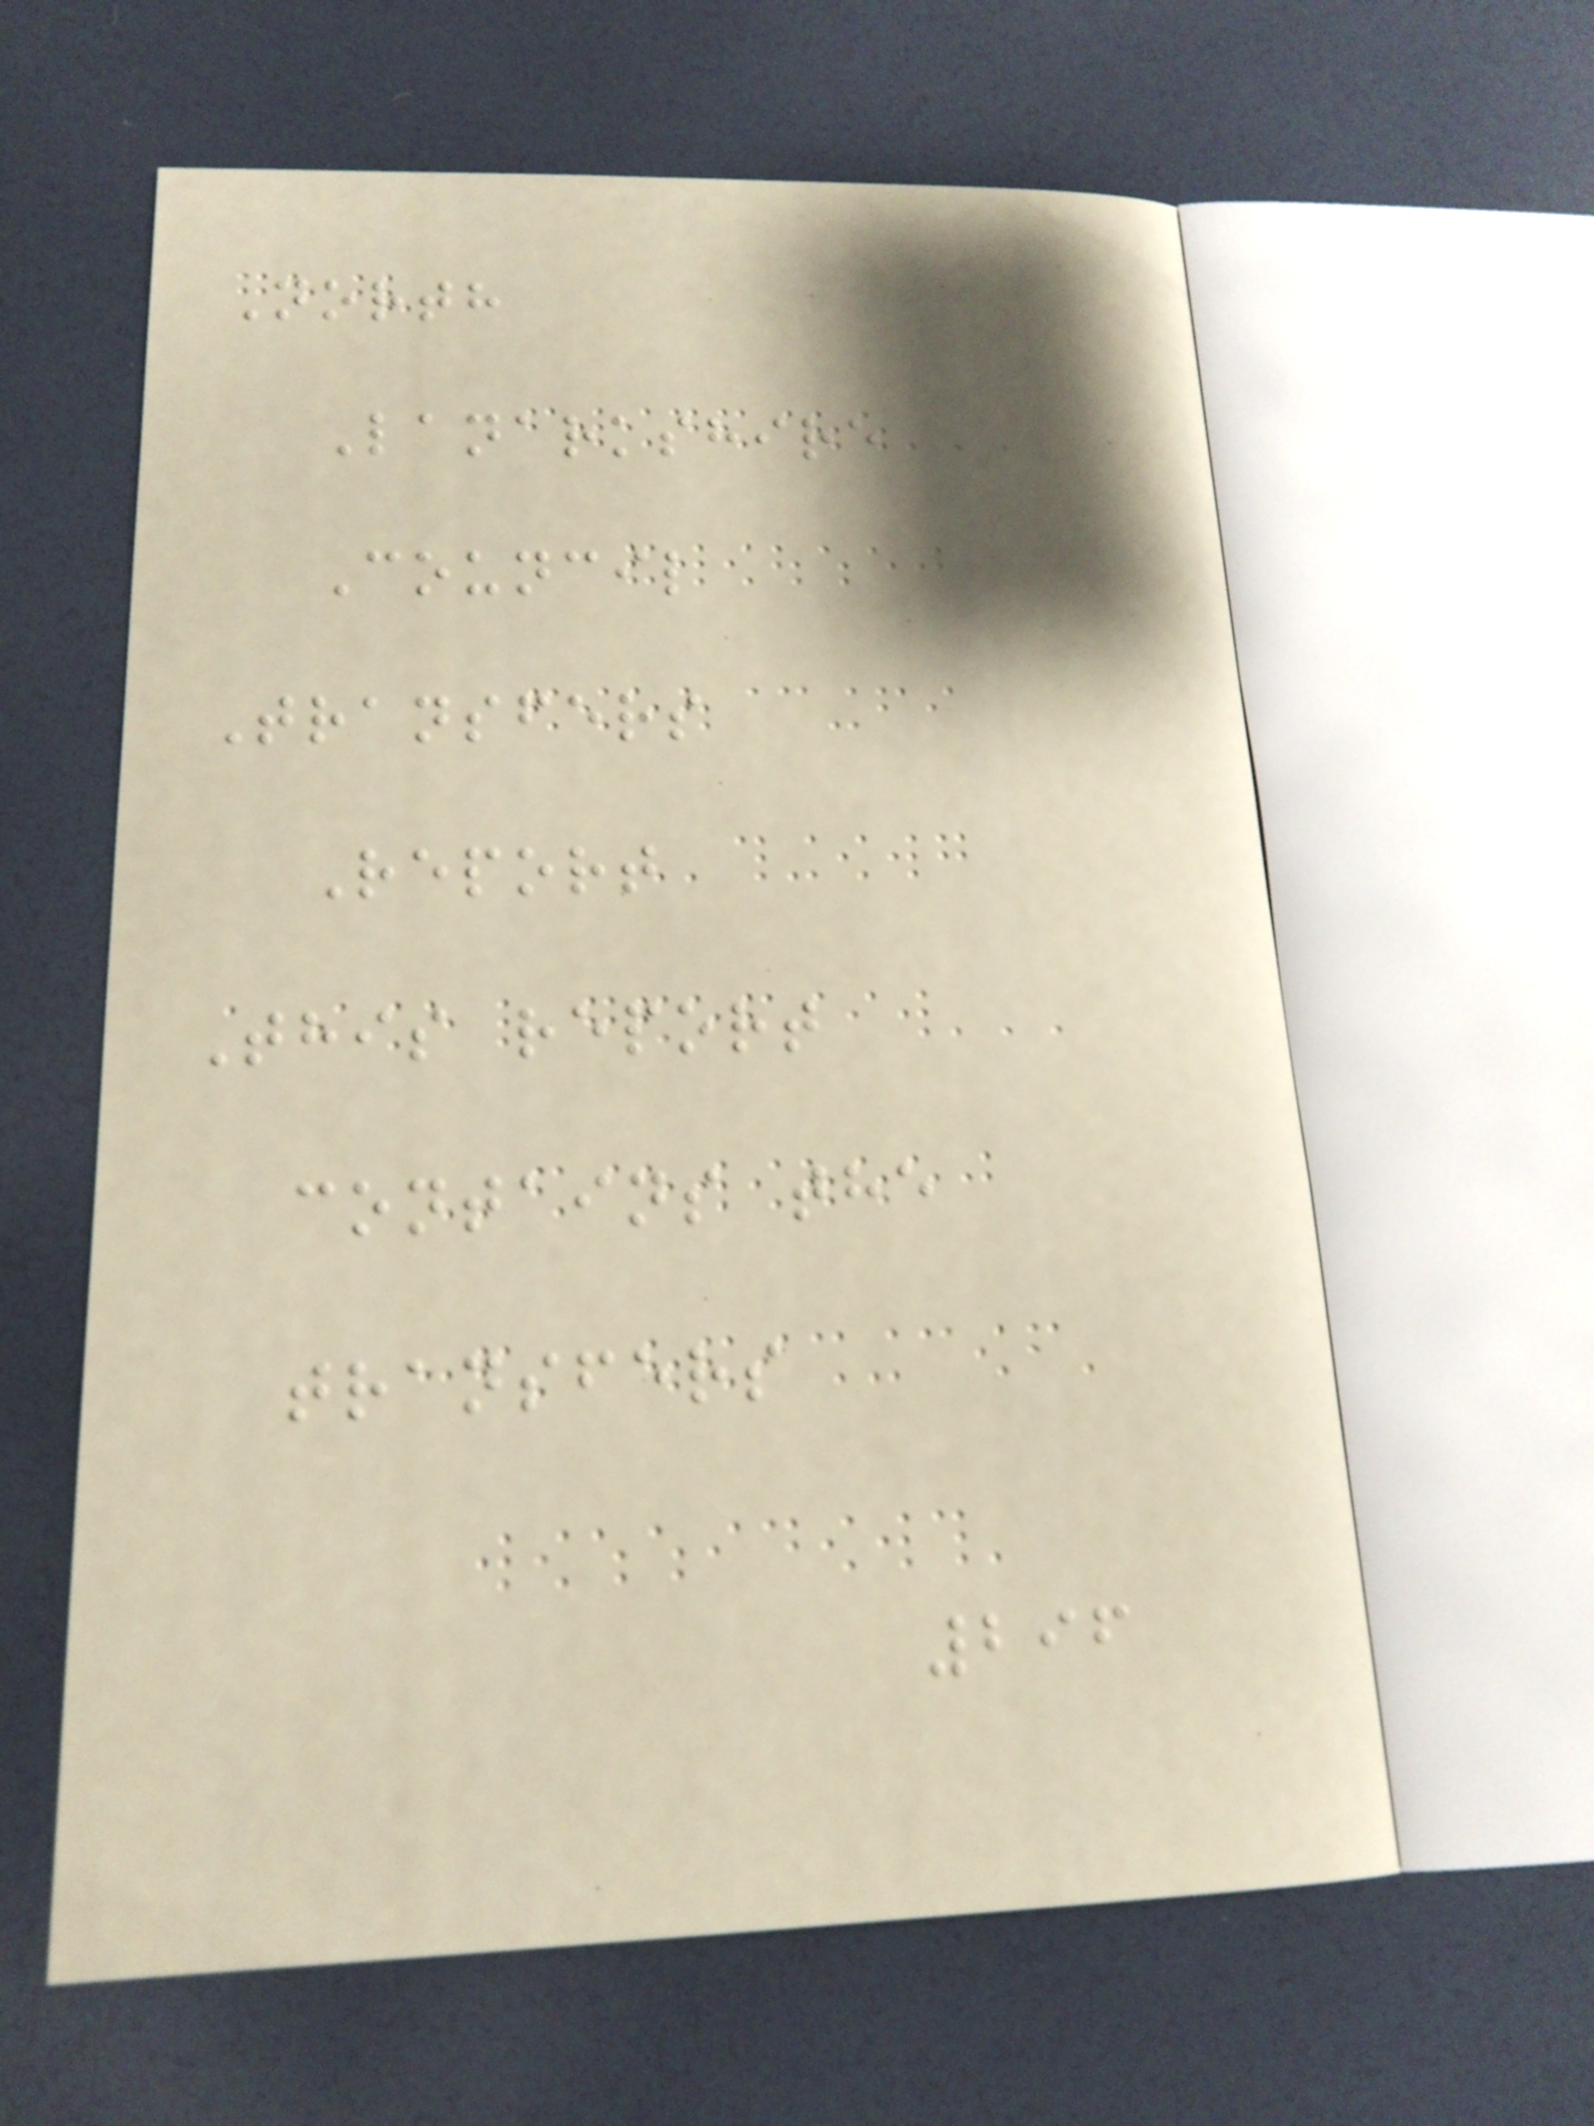North
Lanarkshire
Council
Transfers
Report
This report
contains the
transfers
296
